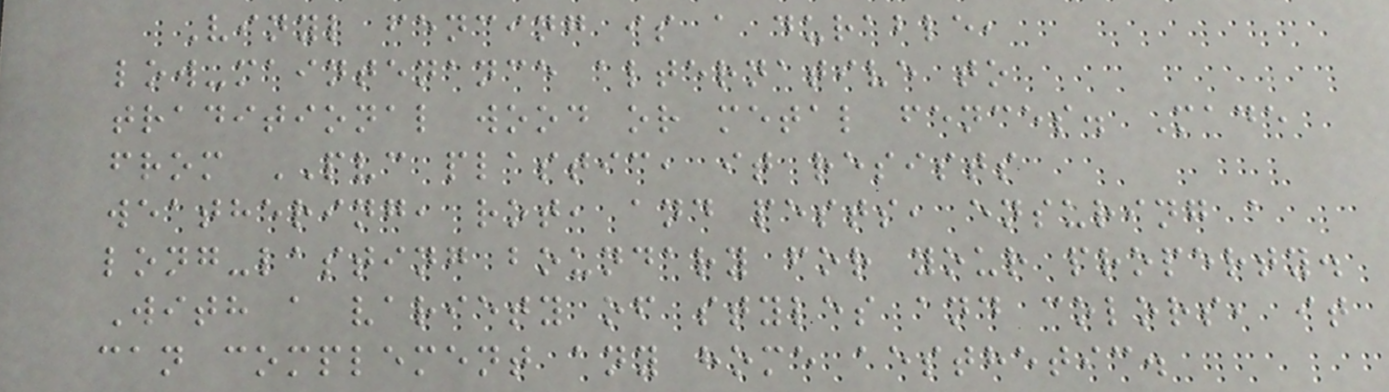Vinyl fencing is a durable,
low-maintenance alternative to
traditional wood or metal fences. Made
from PVC plastic, it resists
weathering, rot, and pests, ensuring a
long-lasting boundary for your property.
With a variety of styles and colors, it
can complement any home aesthetic.
